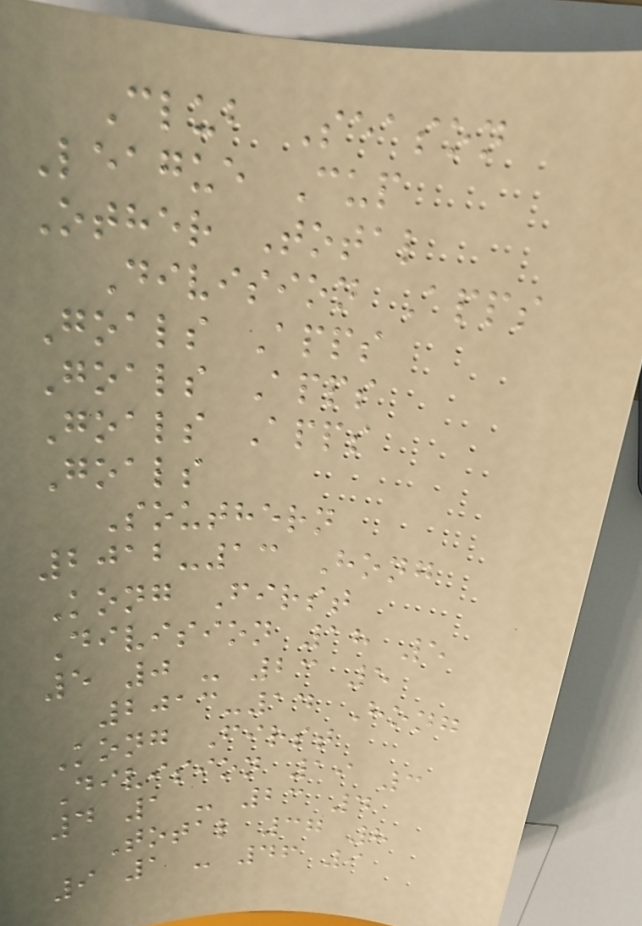Club Season
League Cup
Other Total
Division Apps
Goals Apps
Goals Apps
Goals Apps
Goals
Southern
2012-13 Hong
Kong First
Division 18 5
5 0 - 23 5
2013-14 Hong
Kong First
Division 19 3
4 1 - 23 4
Total 37 8
9 1 - 46 9
